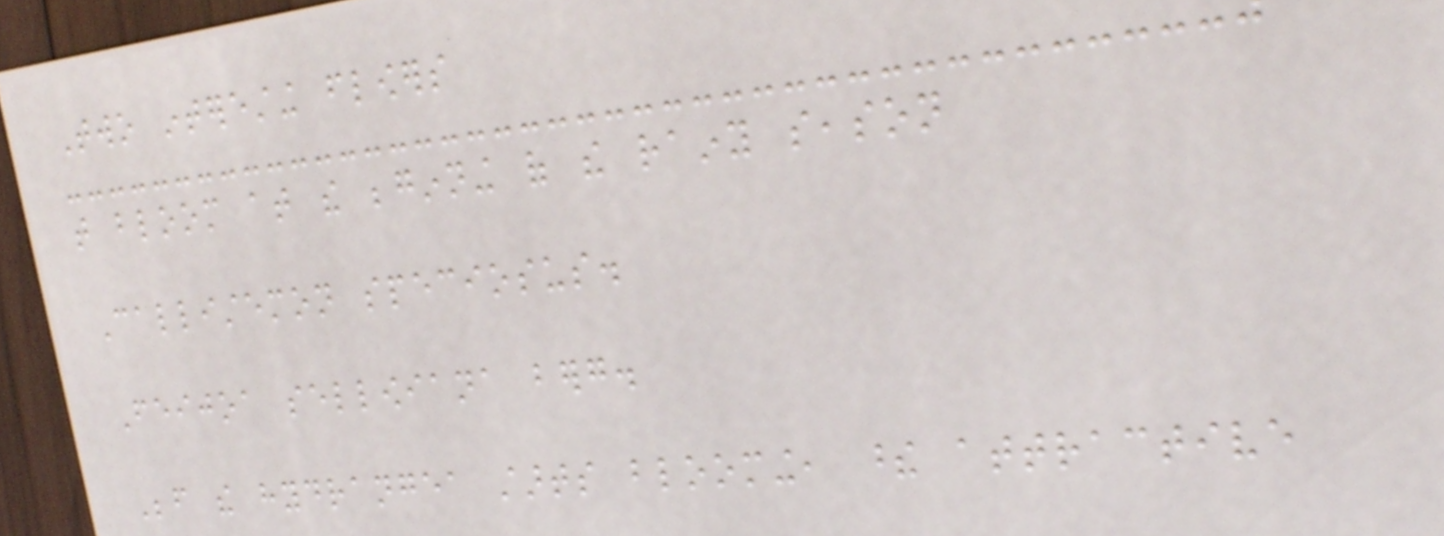Two interesting flowers
that bloom at the beginning of the rainy season
Callistemon speciosus.
Feijoa sellowiana berg.
Before the hydrangea starts blooming, these attractive
